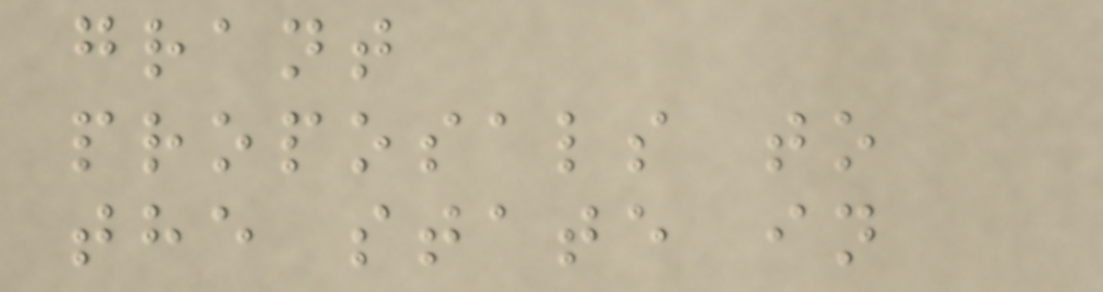grant
proposals to
the state in
